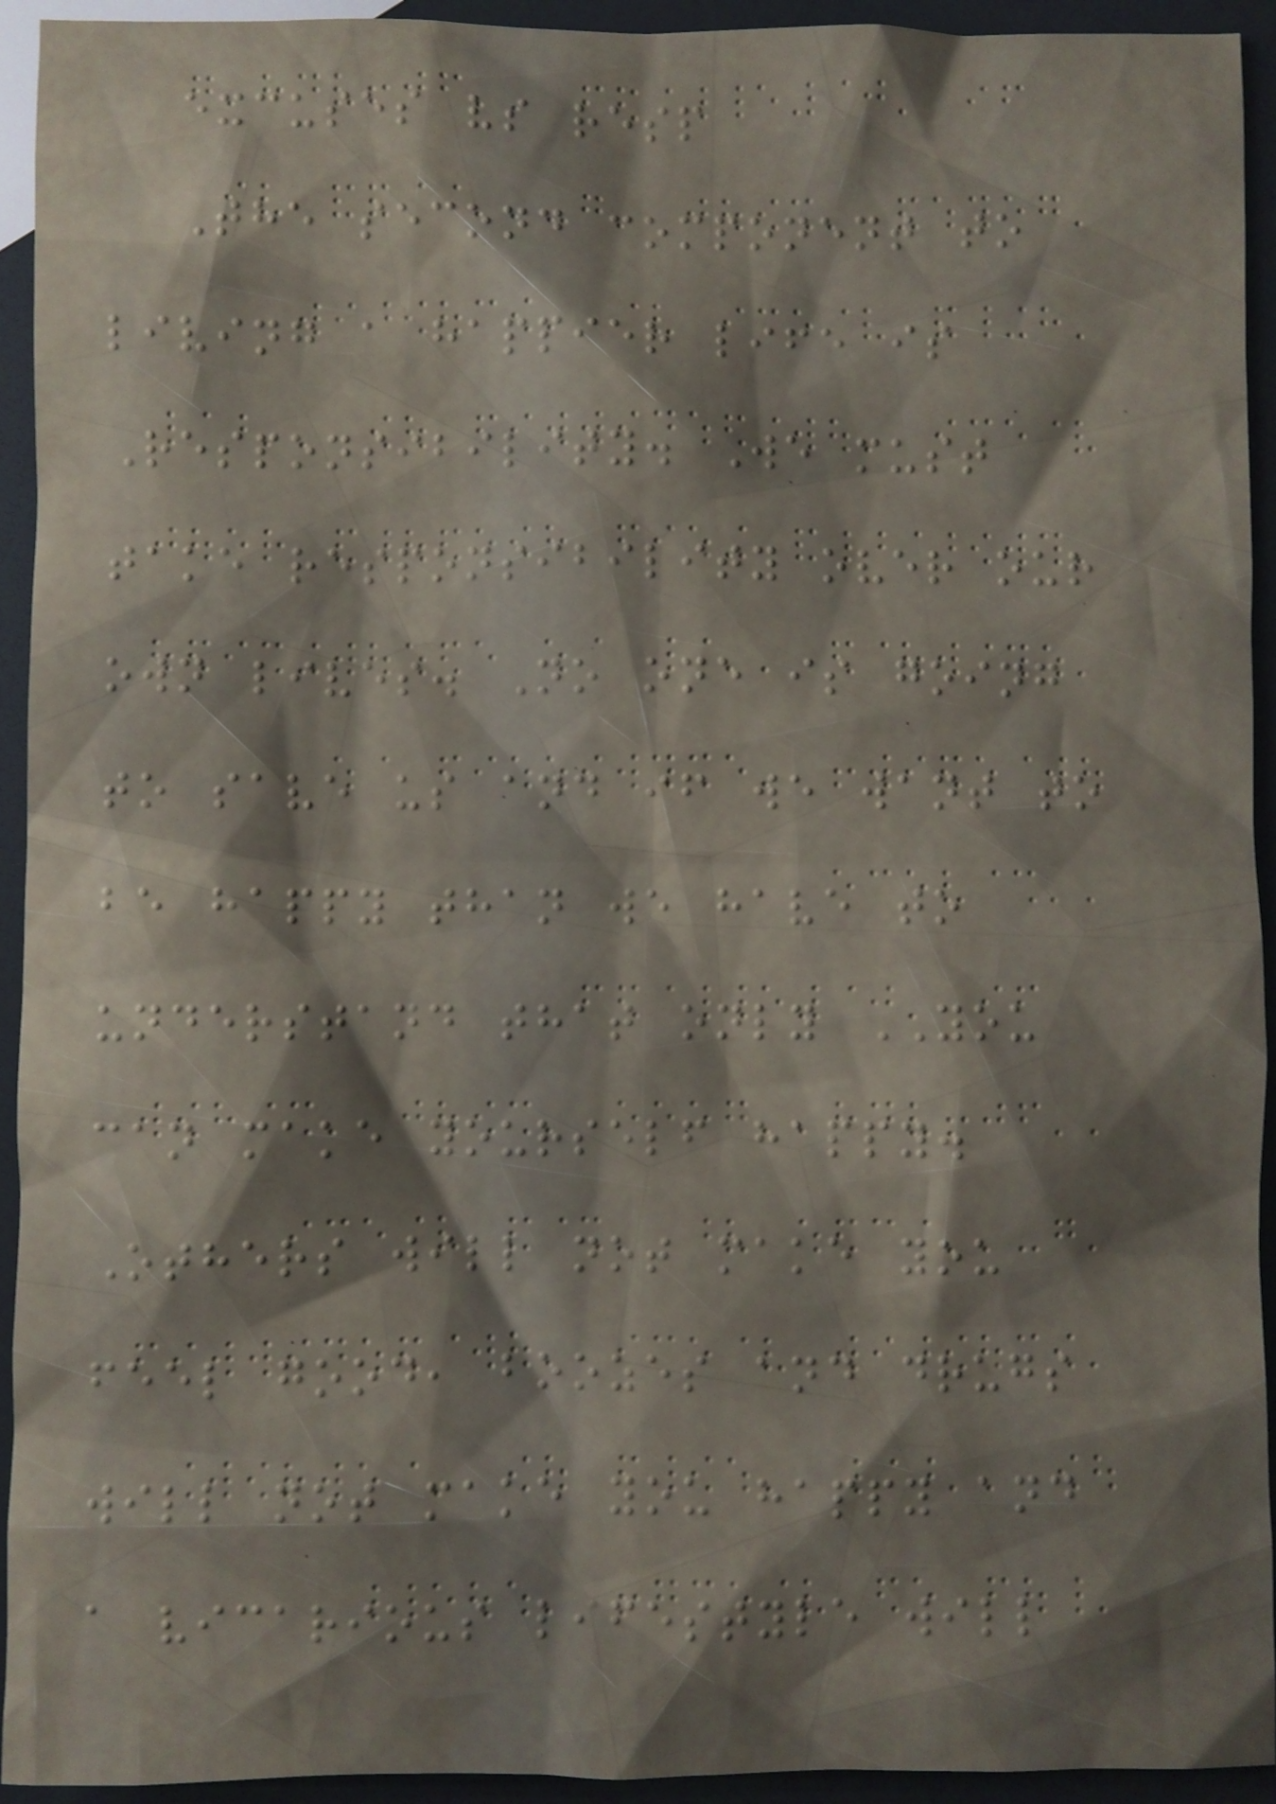excuses vs resp
The second component to
living a happier life is
Responsibility. We must
take responsibility over our
own lives. No one is going
to save us and if we want to
be happy than we have to
understand that only YOU
can make yourself happy.
Others will not make you
feel good, boozes and drugs
will not make you happy and
a vicarious lifestyle will
